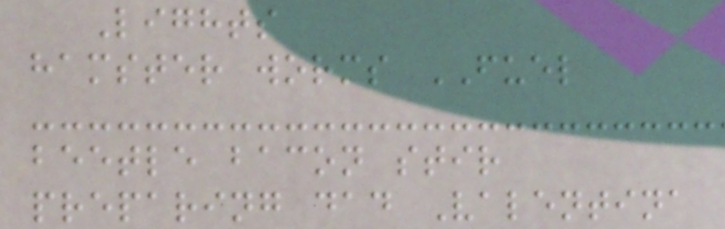Lights
hamster worms FUEL
beetle bacon stir
preparing dad Valentina
